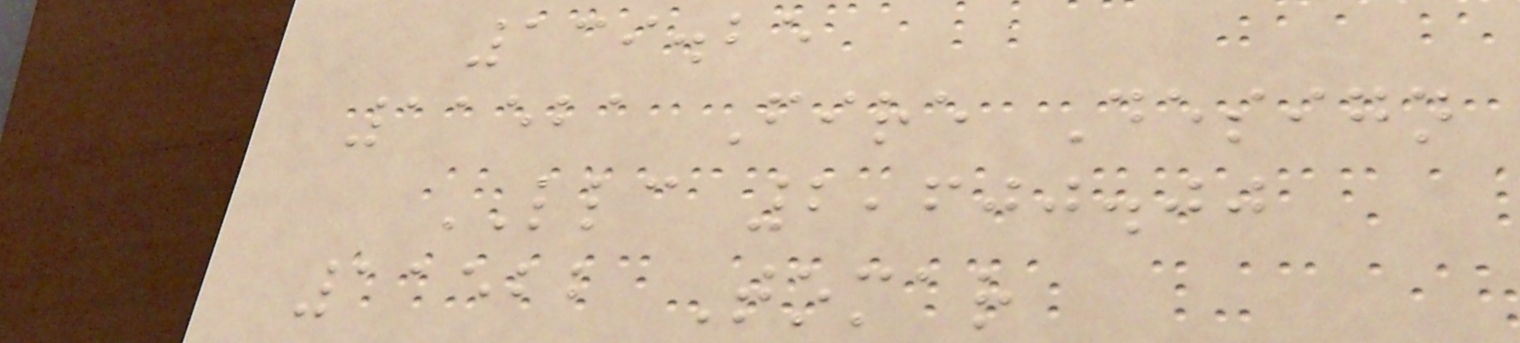139.25
11521 Fire Design
LLC 2,600.00
11522 Tomar
